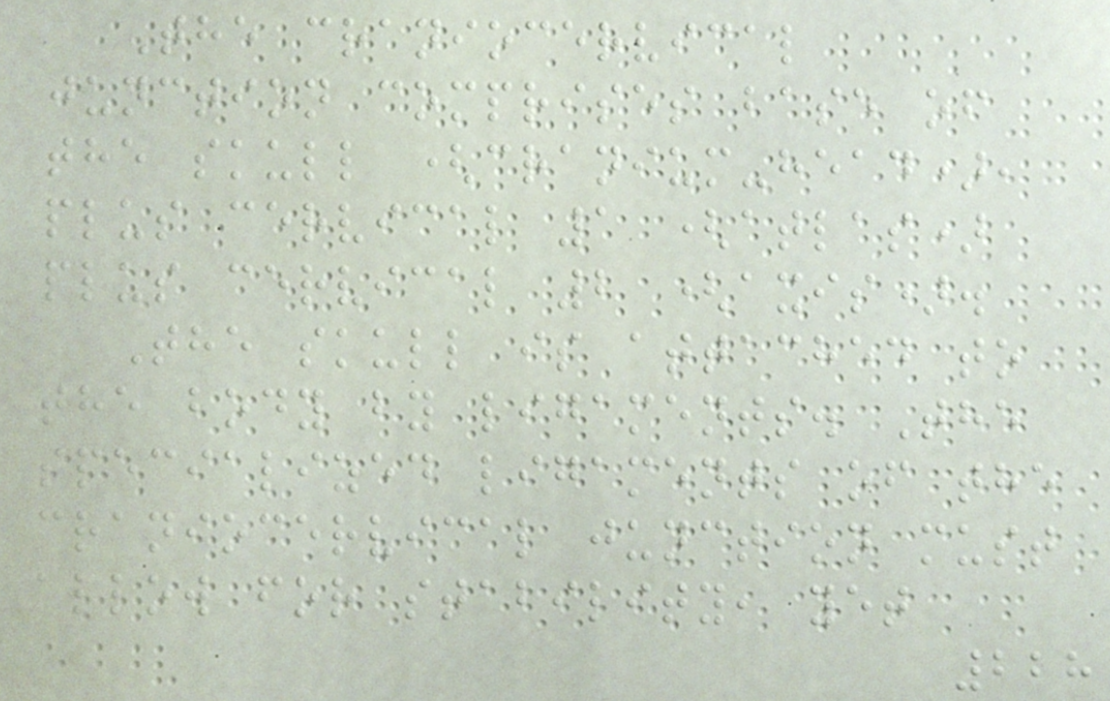The craniocervical
junction comprises base of
the skull (cranium-head),
plus cervical 1 (atlas)
plus cervical 2 (axis).
The skull is attached to
the body by ligaments. The
specialized ligaments of the
craniocervical junction must
allow for stability, yet
228
